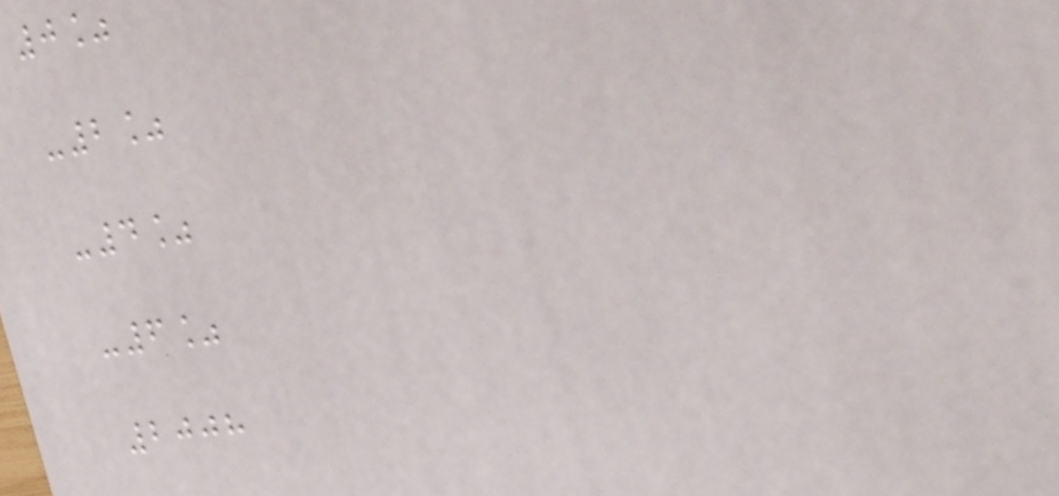0%
-2%
-4%
-6%
2008
